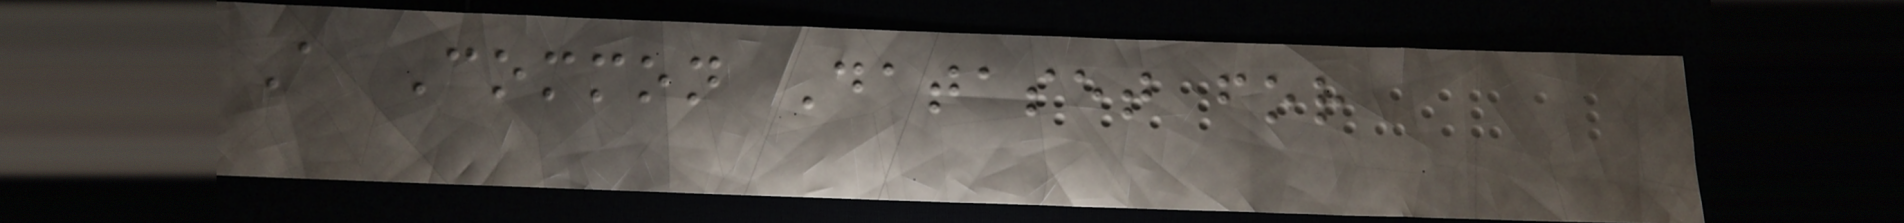A Common Dataset for
